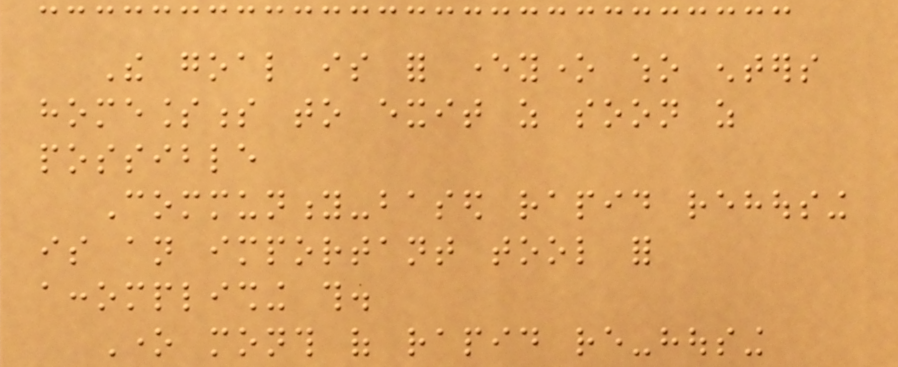The goal is for everyone who enters
homelessness to exit as soon as
possible
Community-based rapid rehousing
is an important tool for
accomplishing this.
One month of rapid re-housing
